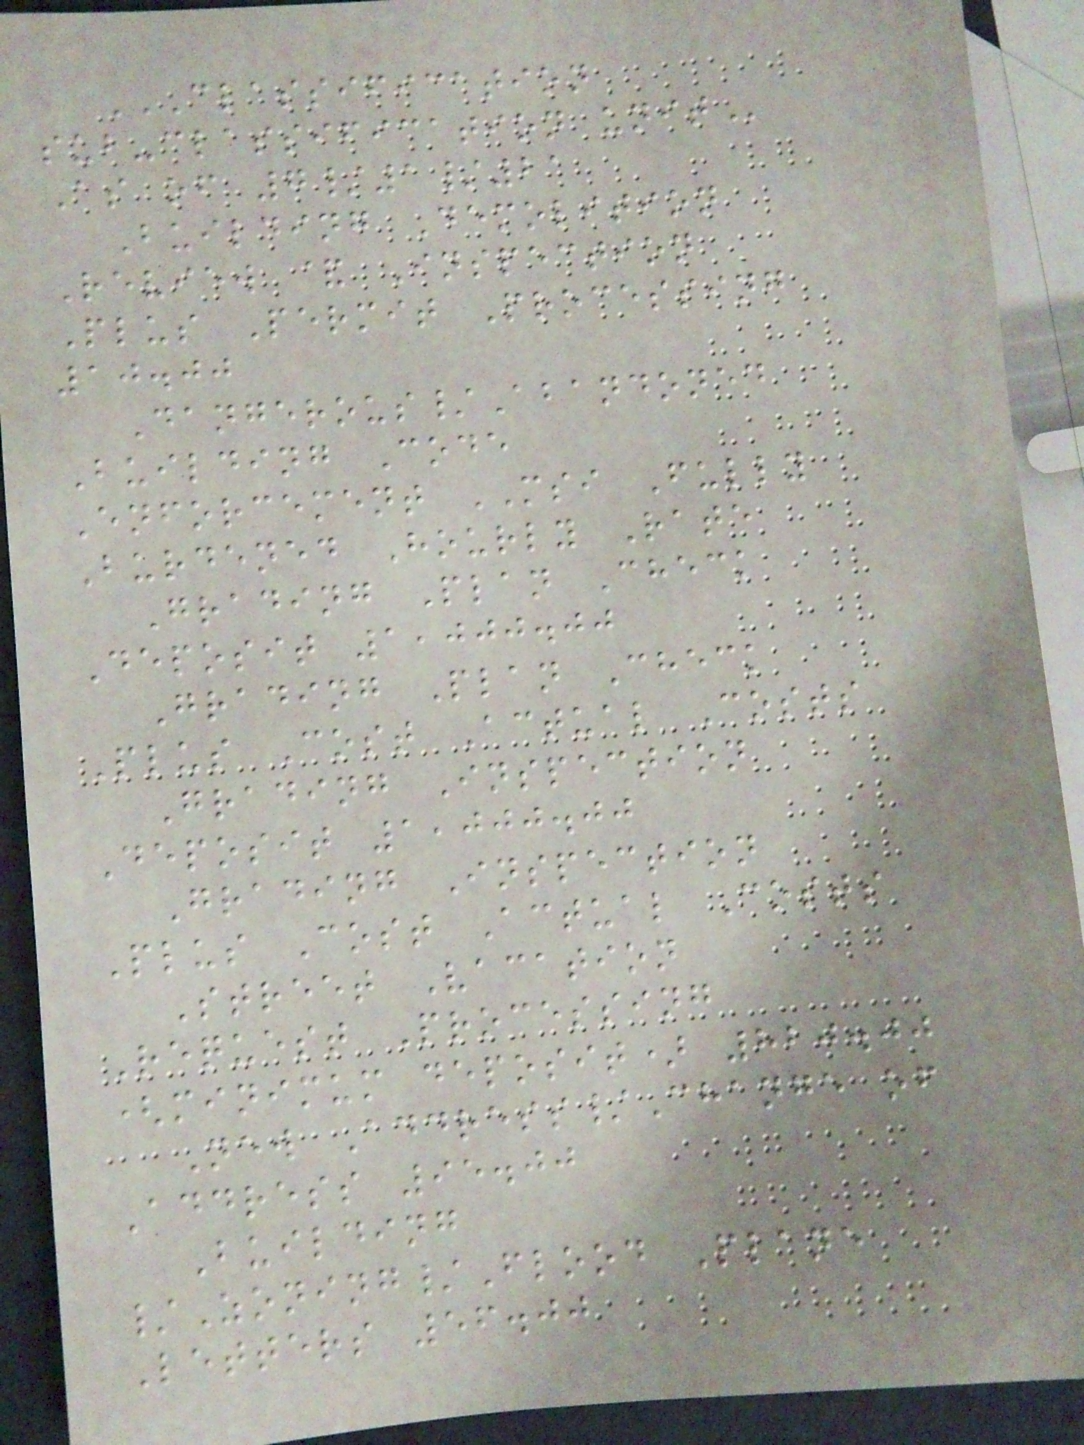CLASSIFICATION
SUB-CLASSIFICATION UNIT
As of 7/1/21
Building Demolition
Review & Inspection
Plus Permit Processing
10.00
Dangerous/Abandoned
Building Code
Enforcement MSI Fully
Burdened Hourly Rate
Grading Plan Check
Deposit 1,000.00
Grading Plan Check
Plus Cost Actual Costs
Grading Inspection
Deposit 1,000.00
Grading Inspection
Plus Cost Actual Costs
Street Vacation
Request Processing
(minimum deposit) 820.00
New Address/Change of
Address 95.00
Building
/Zoning/Flood Plane
Letters 56.00
